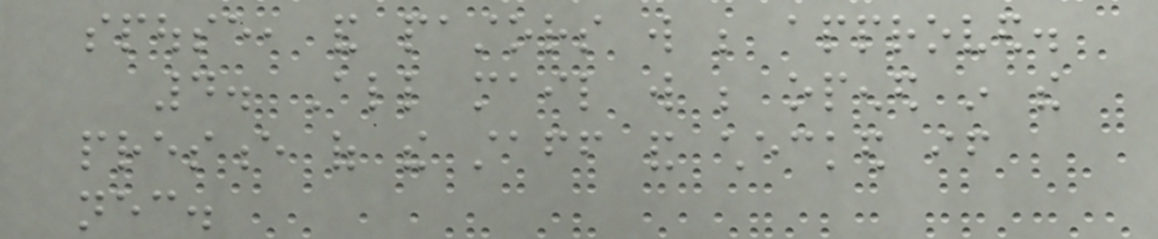spouse, and pastors will be approved.
4. All mail will be opened in the
presence of the staff and checked if
necessary.
